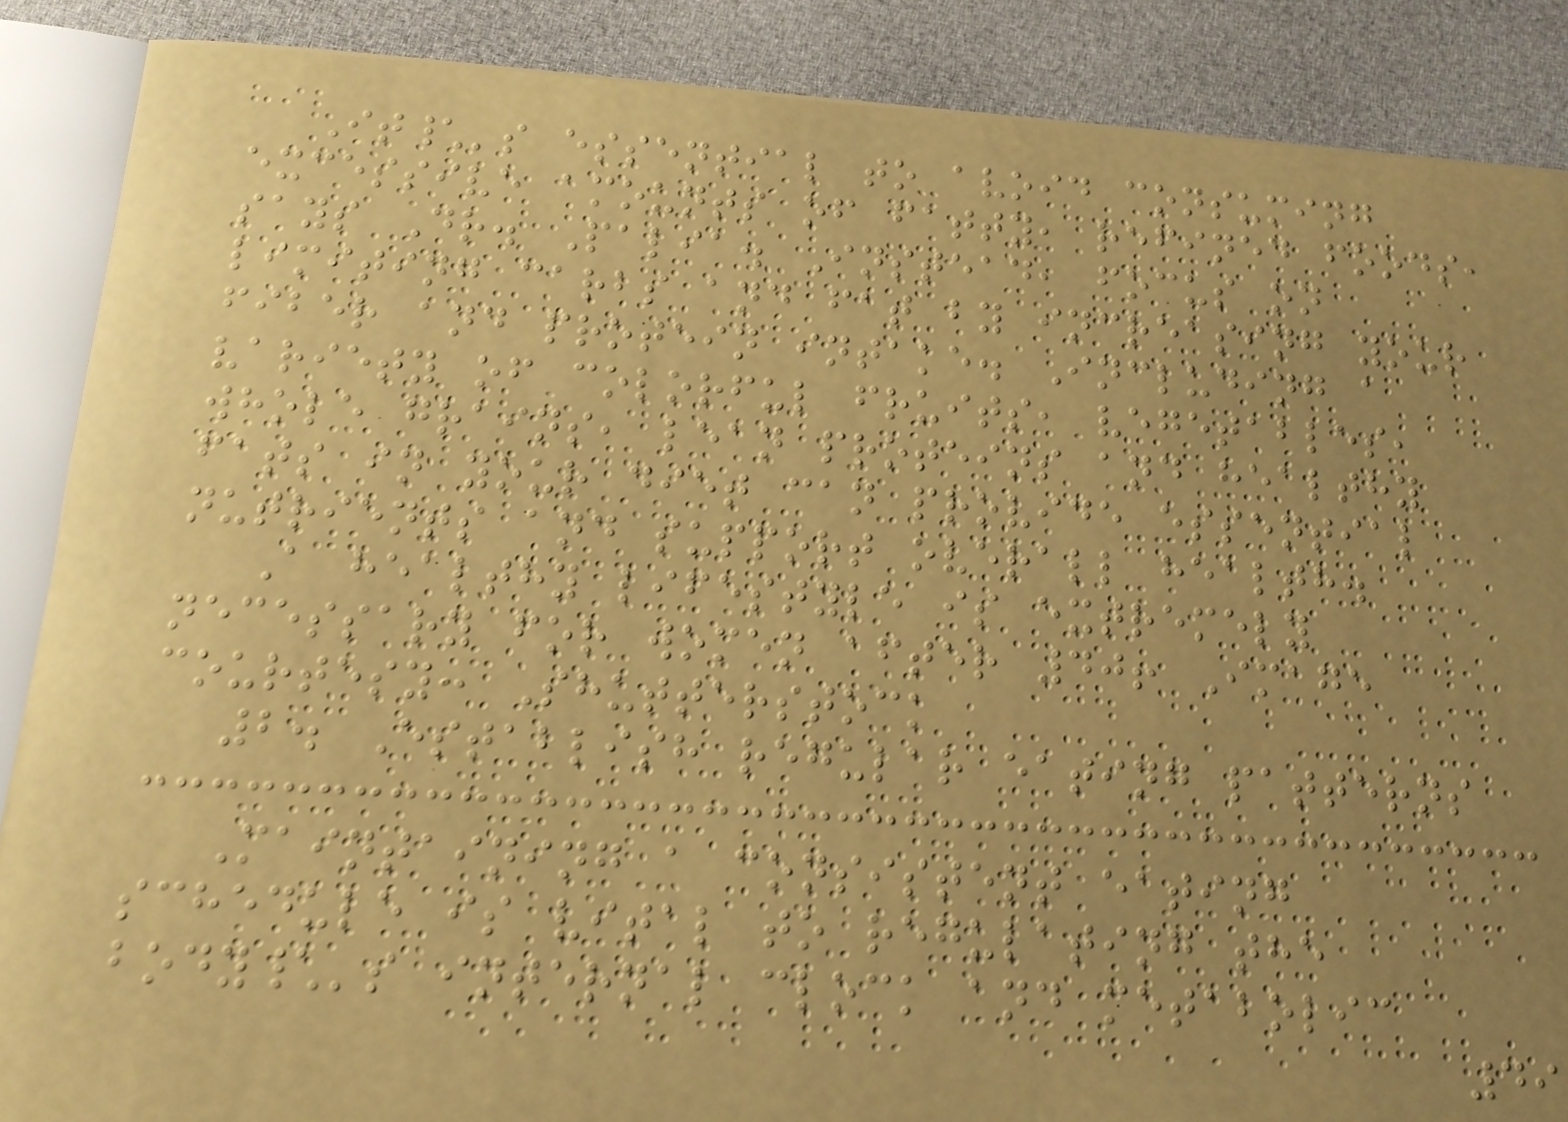It\'s essential to avoid consuming
excessive amounts of fatty, refined foods,
says Dr. Palia. Instead, focus on
limiting carbs and fat by increasing your
fiber and protein intake. Including a
variety of colorful fruits, vegetables,
whole grains, lean proteins and healthy
fats in your diet can provide essential
nutrients and support overall health.
A healthy lifestyle is extremely
necessary for women after 40! Image
courtesy: Shutterstock
2. Establish regular eating patterns
Maintaining a consistent eating
schedule is vital to regulating the
body\'s internal clock and metabolic
49
